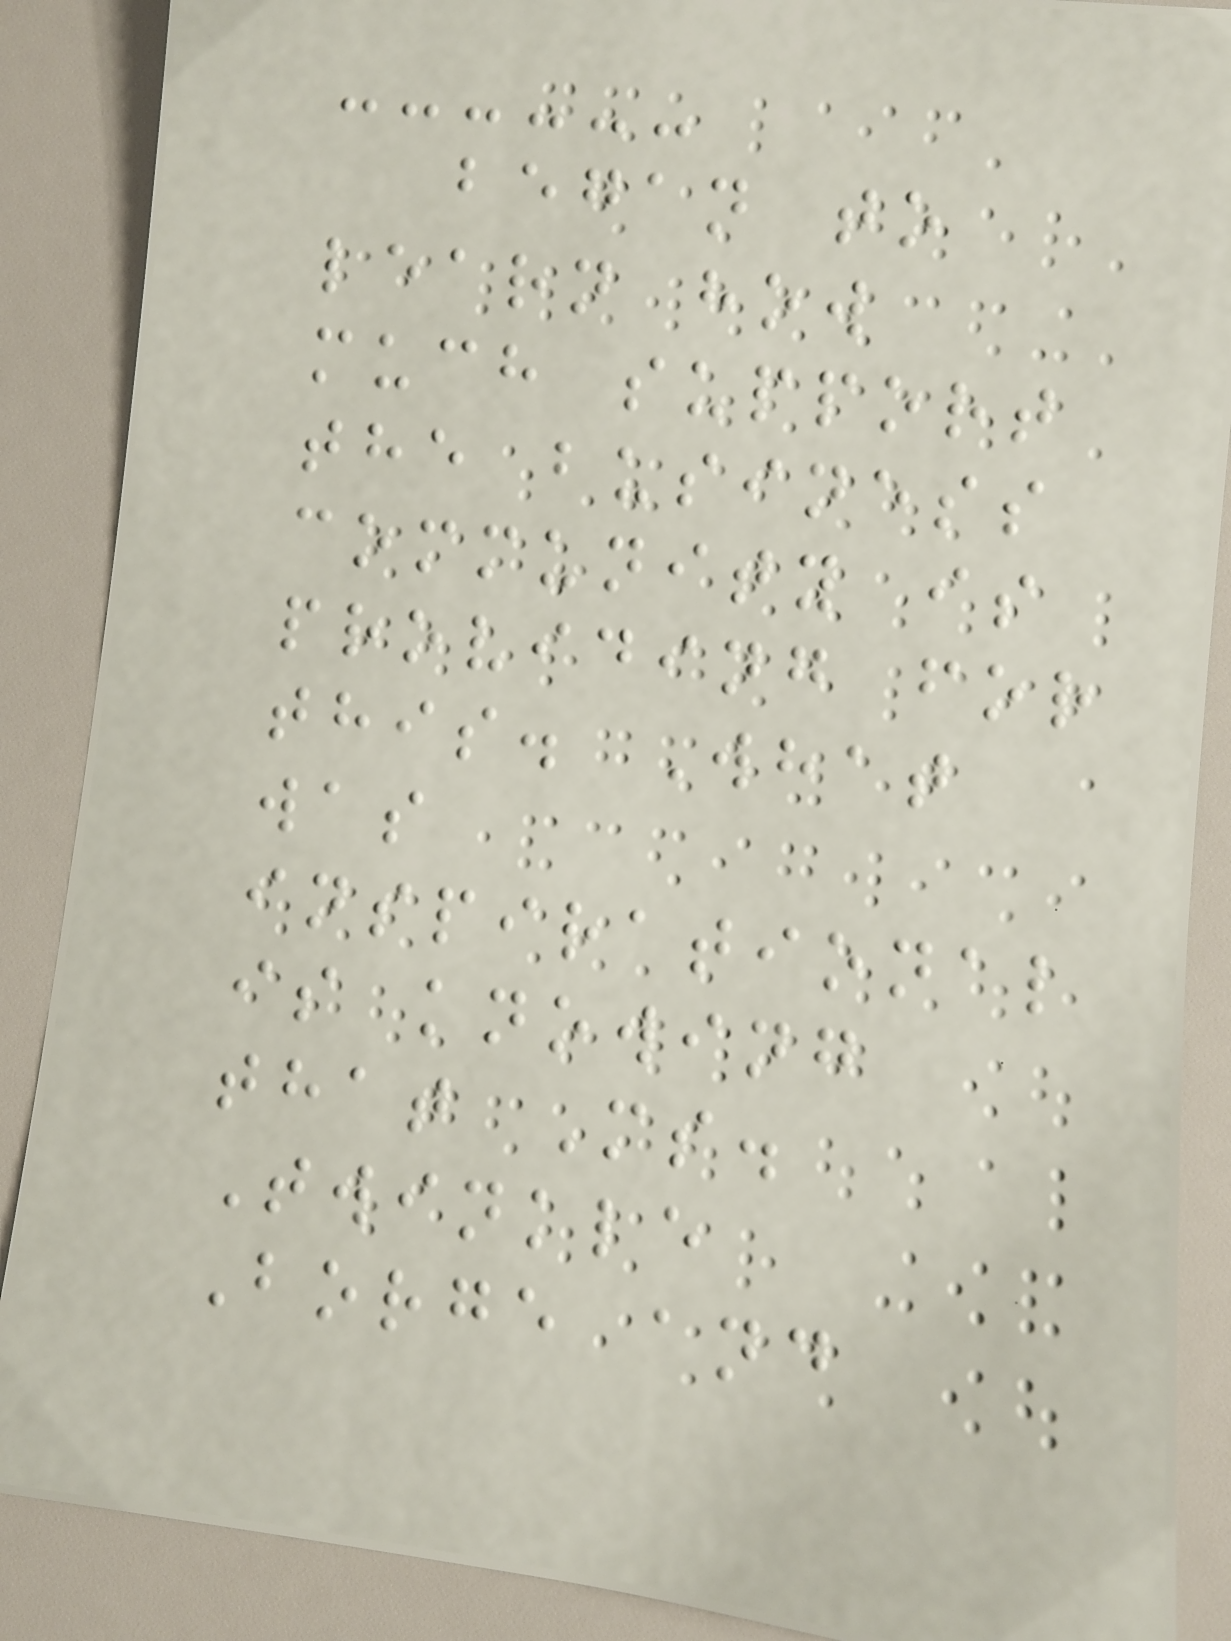began to
learn how
much support
the business
community is
providing for
this. What
was
inspirational
is knowing
that Ms.
Twinkle
Borge and
